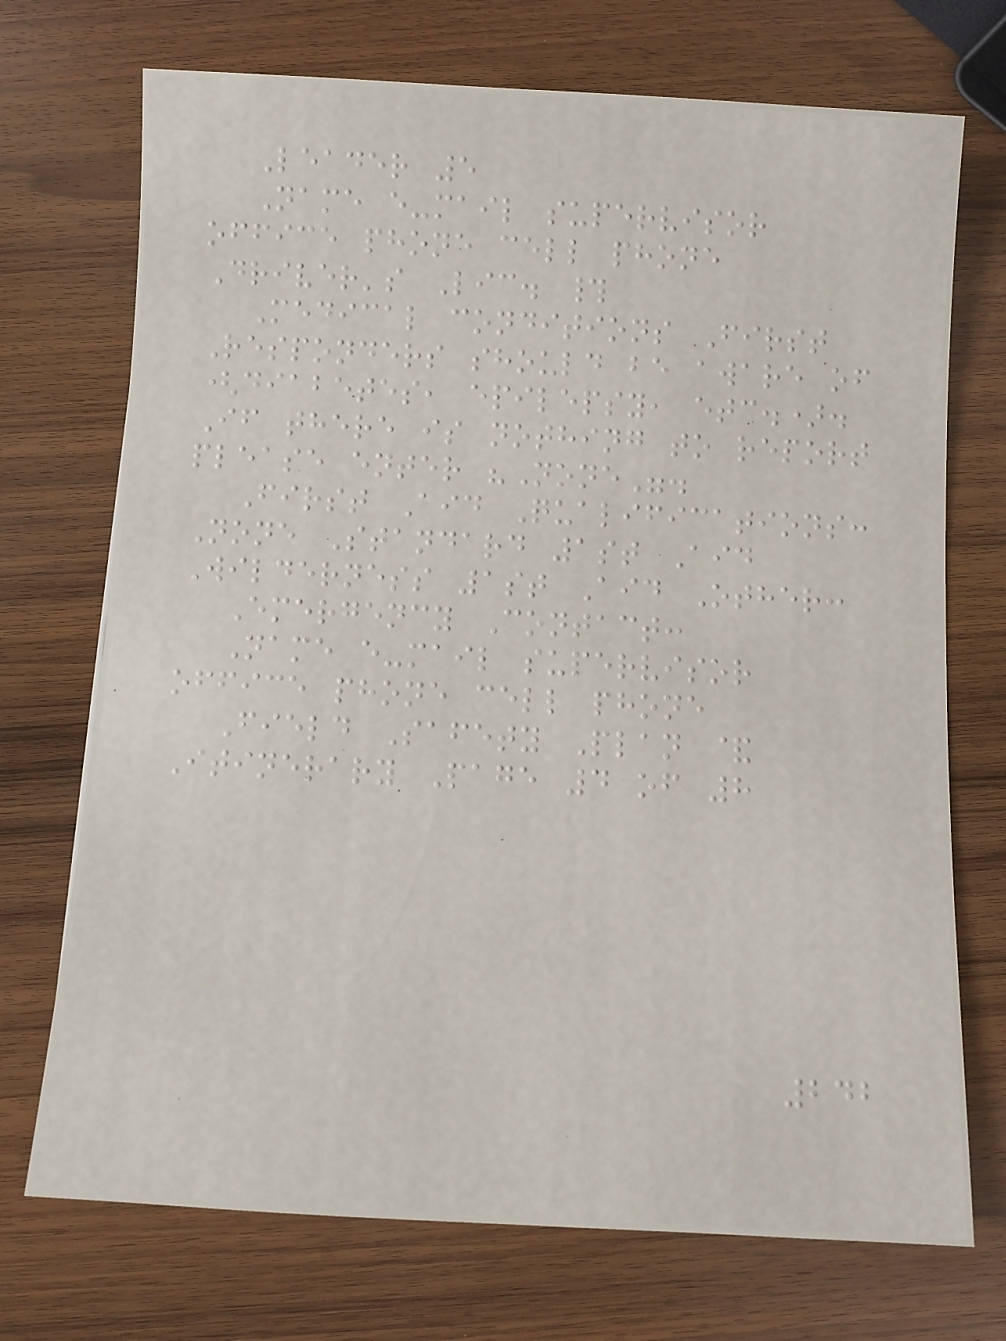Leader 5
Name e-mail supervisor
office phone cell phone
Driver's Lic. #
Medical conditions First
Responders should be aware of
(diabetes, epilepsy, etc.).
If there is nothing to report
please enter "None".
First Aid Qualifications:
None Standard 1st Aid
Wilderness 1st Aid Other:
Emergency Contact:
Name e-mail supervisor
office phone cell phone
Field Safety Plan &
Itinerary Page 4 of 8
242
